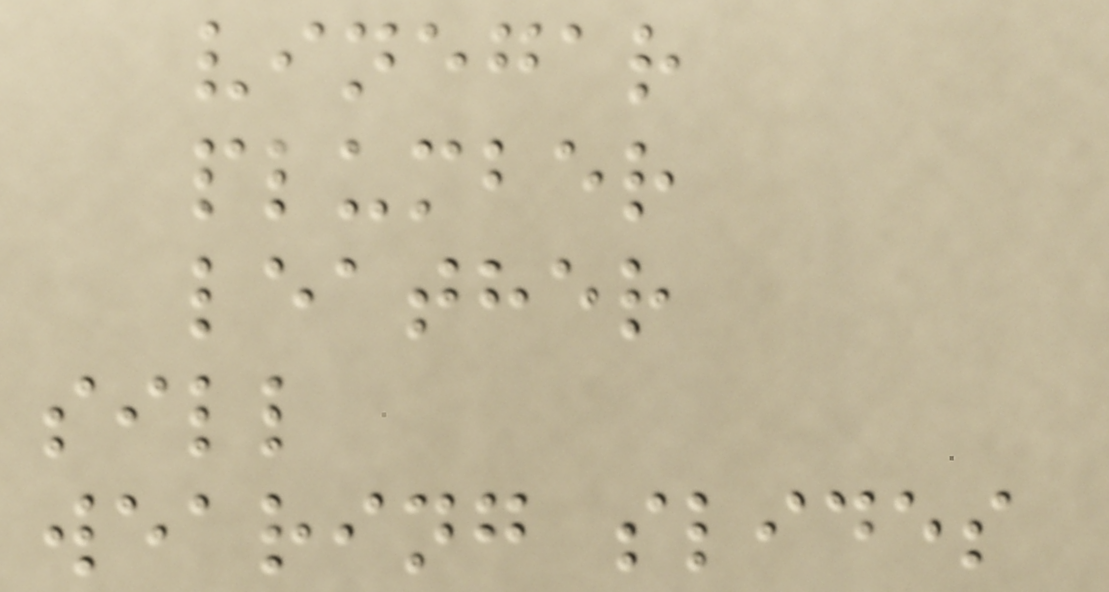vinegar
plumber
leather
sill
wearing slides
